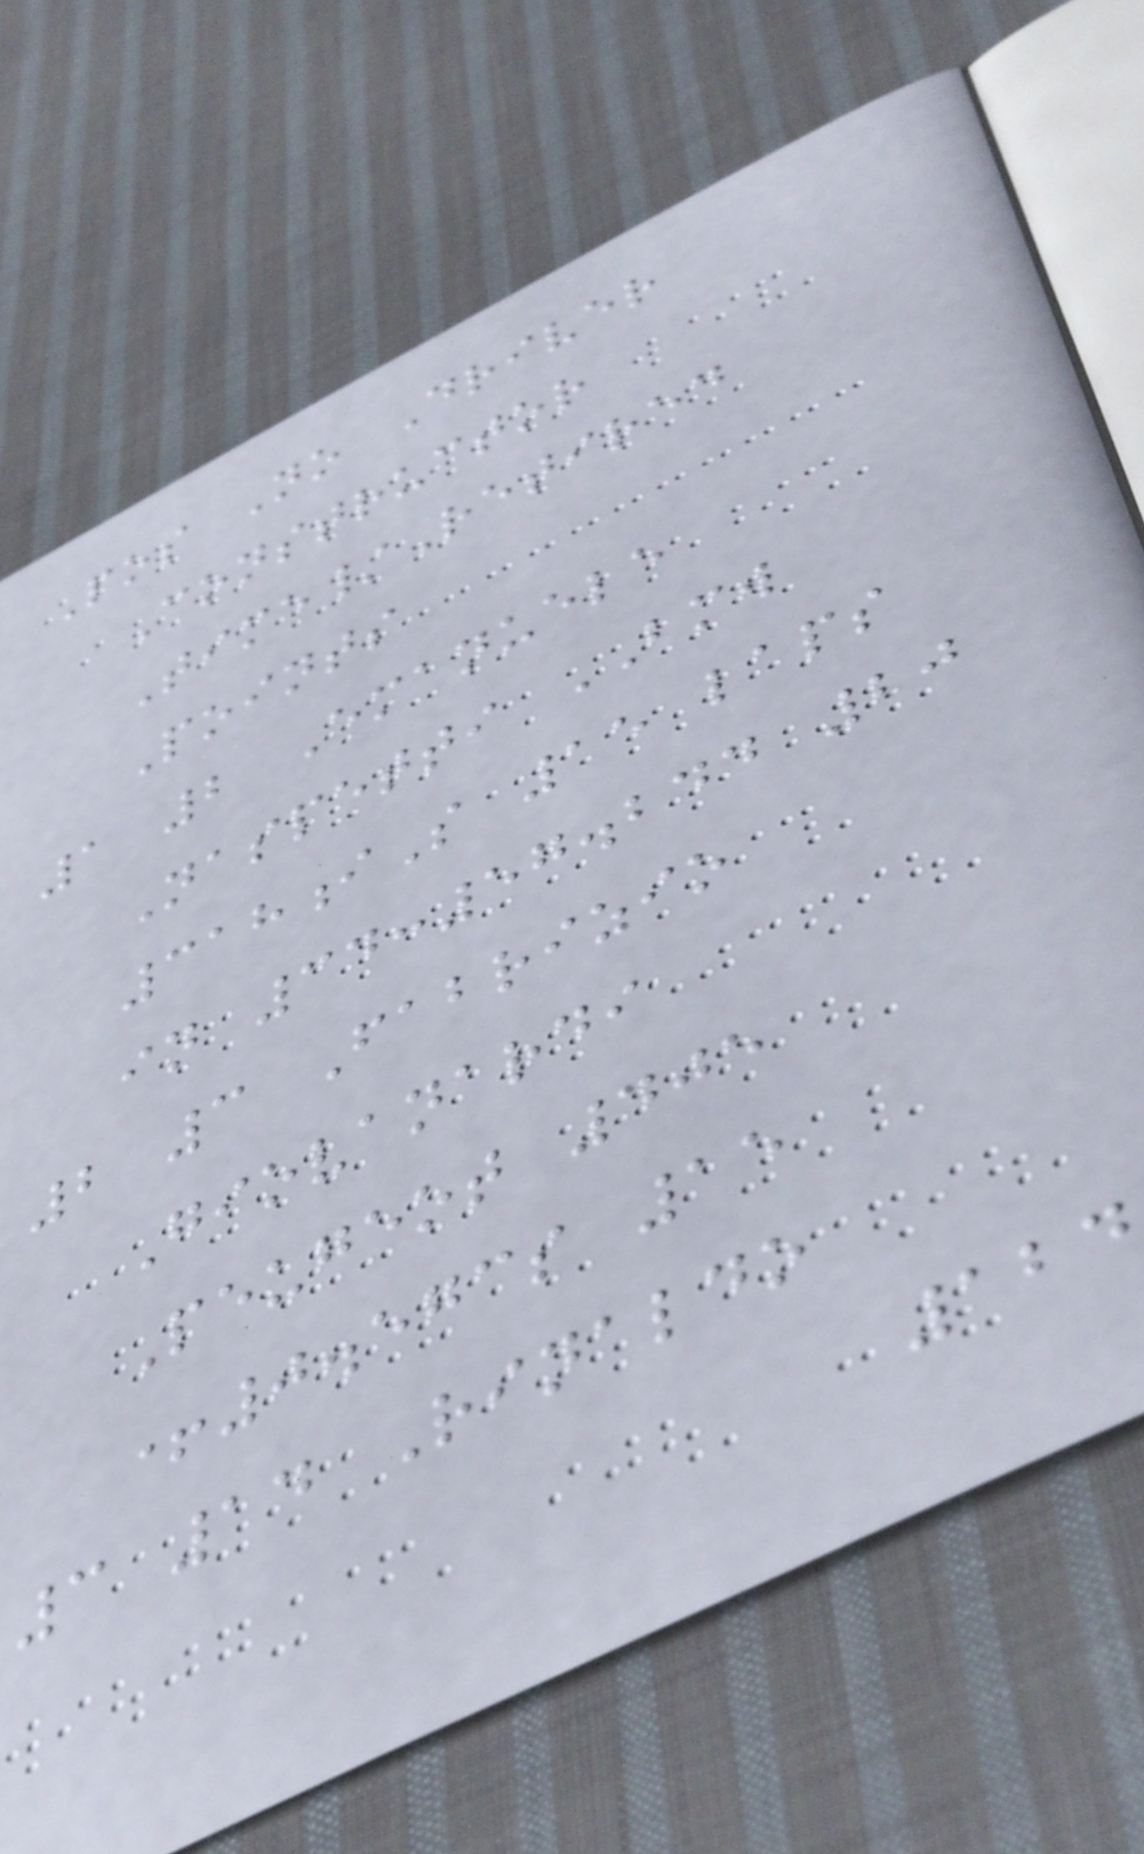Pos No Driver
Constructor
Time/Retired
Points
1 2 Emanuele
Naspetti BMW
318iS 15 laps
in 34:57.244 20
2 3 Fabrizio
Giovanardi
Peugeot 405
+0.573s 15
3 14 Rinaldo
124
